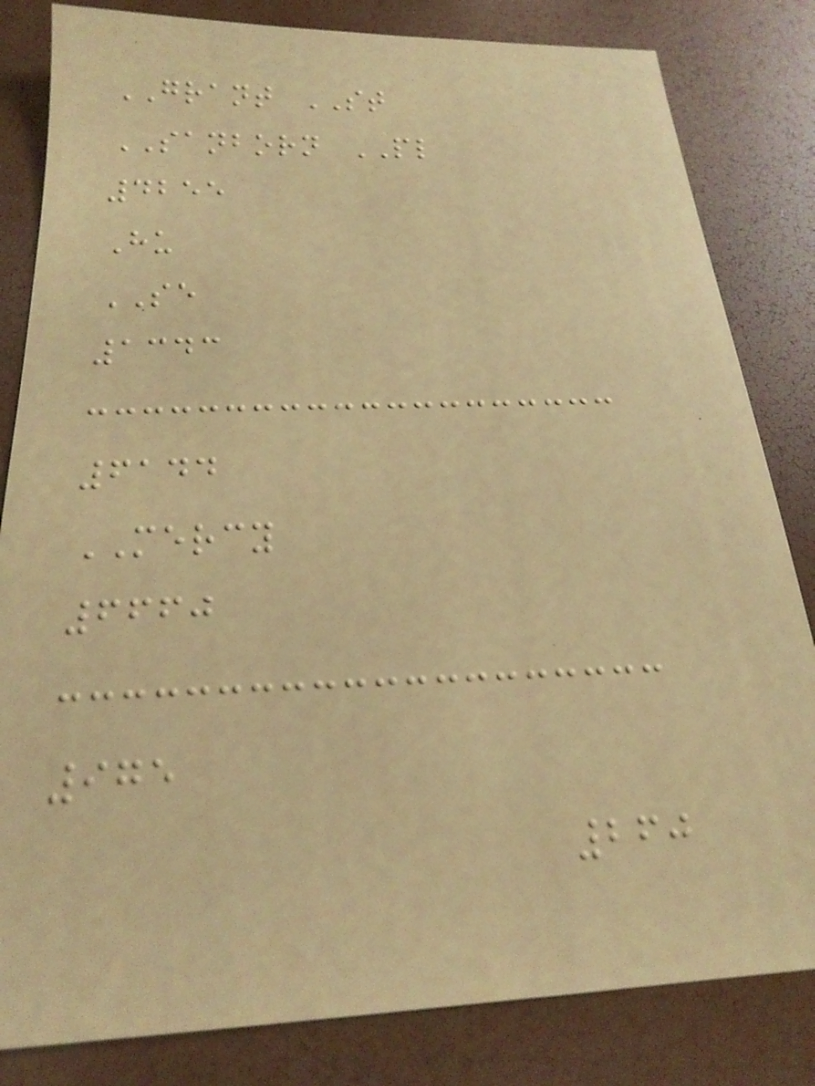GRANT ST
SANBORN PL
4255
Hu
SE
1343
6144
MERCY
6660
975
260
